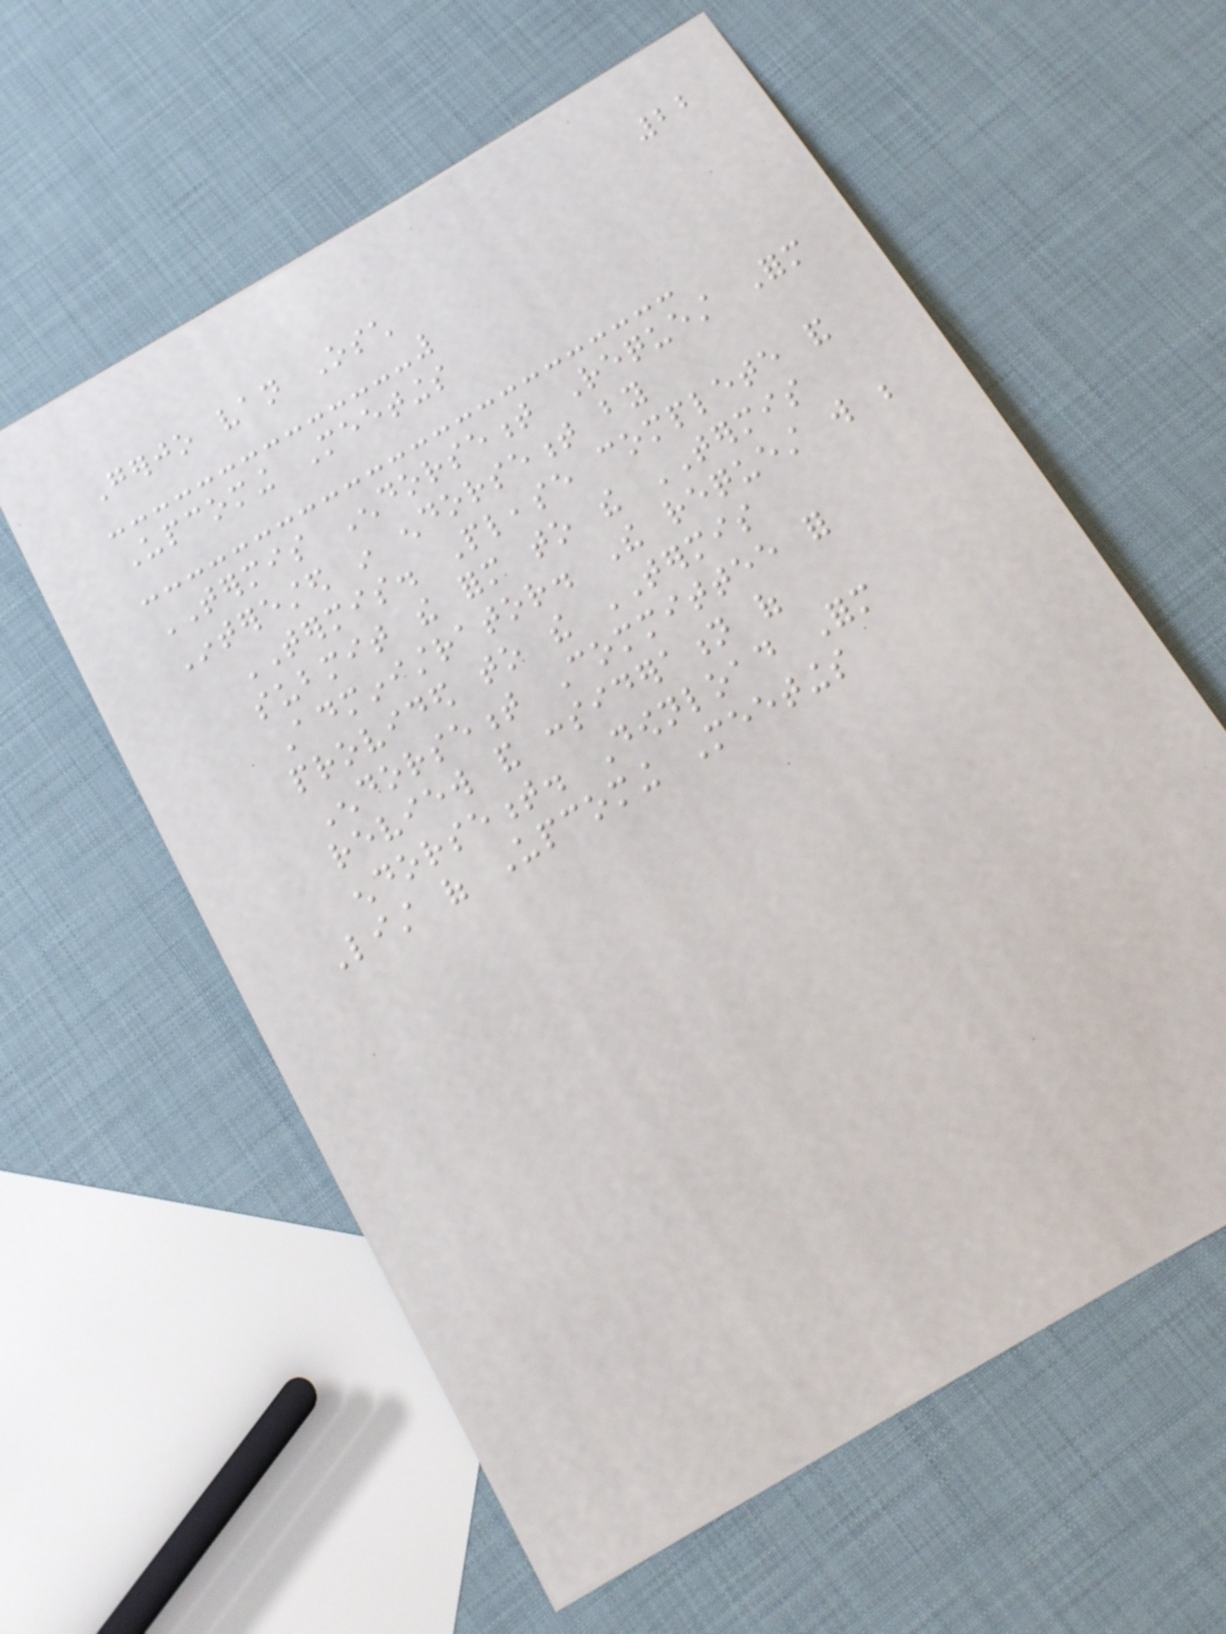22
Gerjo van Osch
Upcoming Meetings
TERMIS Endorsement Request Form
Interested in endorsement by
TERMIS. Please complete and
submit the form to the TERMIS
Administrator. The request will be
provided to the TERMIS
Endorsement Committee for
review and consideration of
endorsement. Download Form
List of Upcoming Meetings
